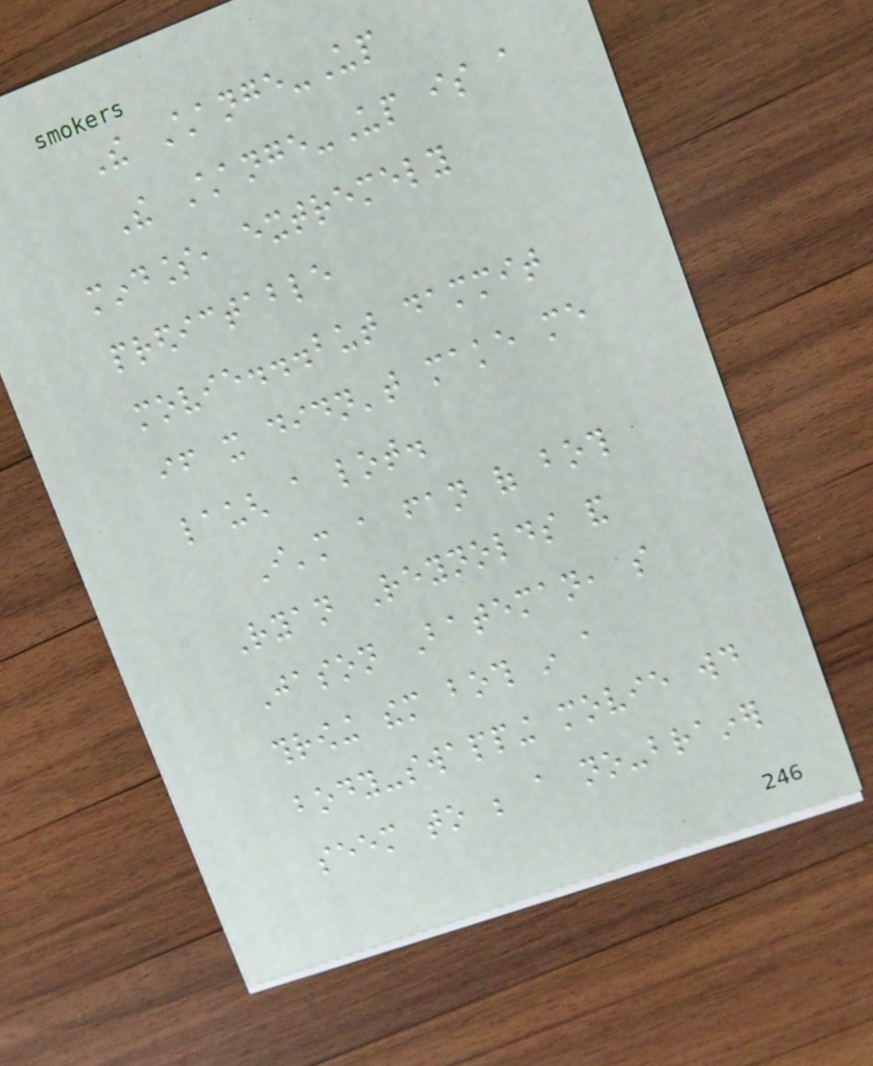The Change-Up
The Change-Up is a
mindless, extremely
predictable
movie...but dammit
if it didn't make me
laugh a lot.
I'm a fan of both
Ryan Reynolds and
Jason Bateman, so
throwing them both in a
body-swapping movie would
seem to be a no-brainer
